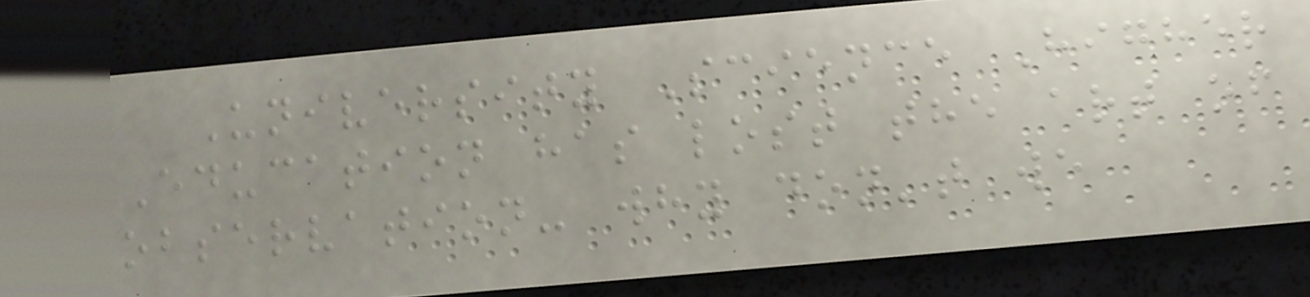University Science Higher
Education has lost the art of
observation- why don't we
